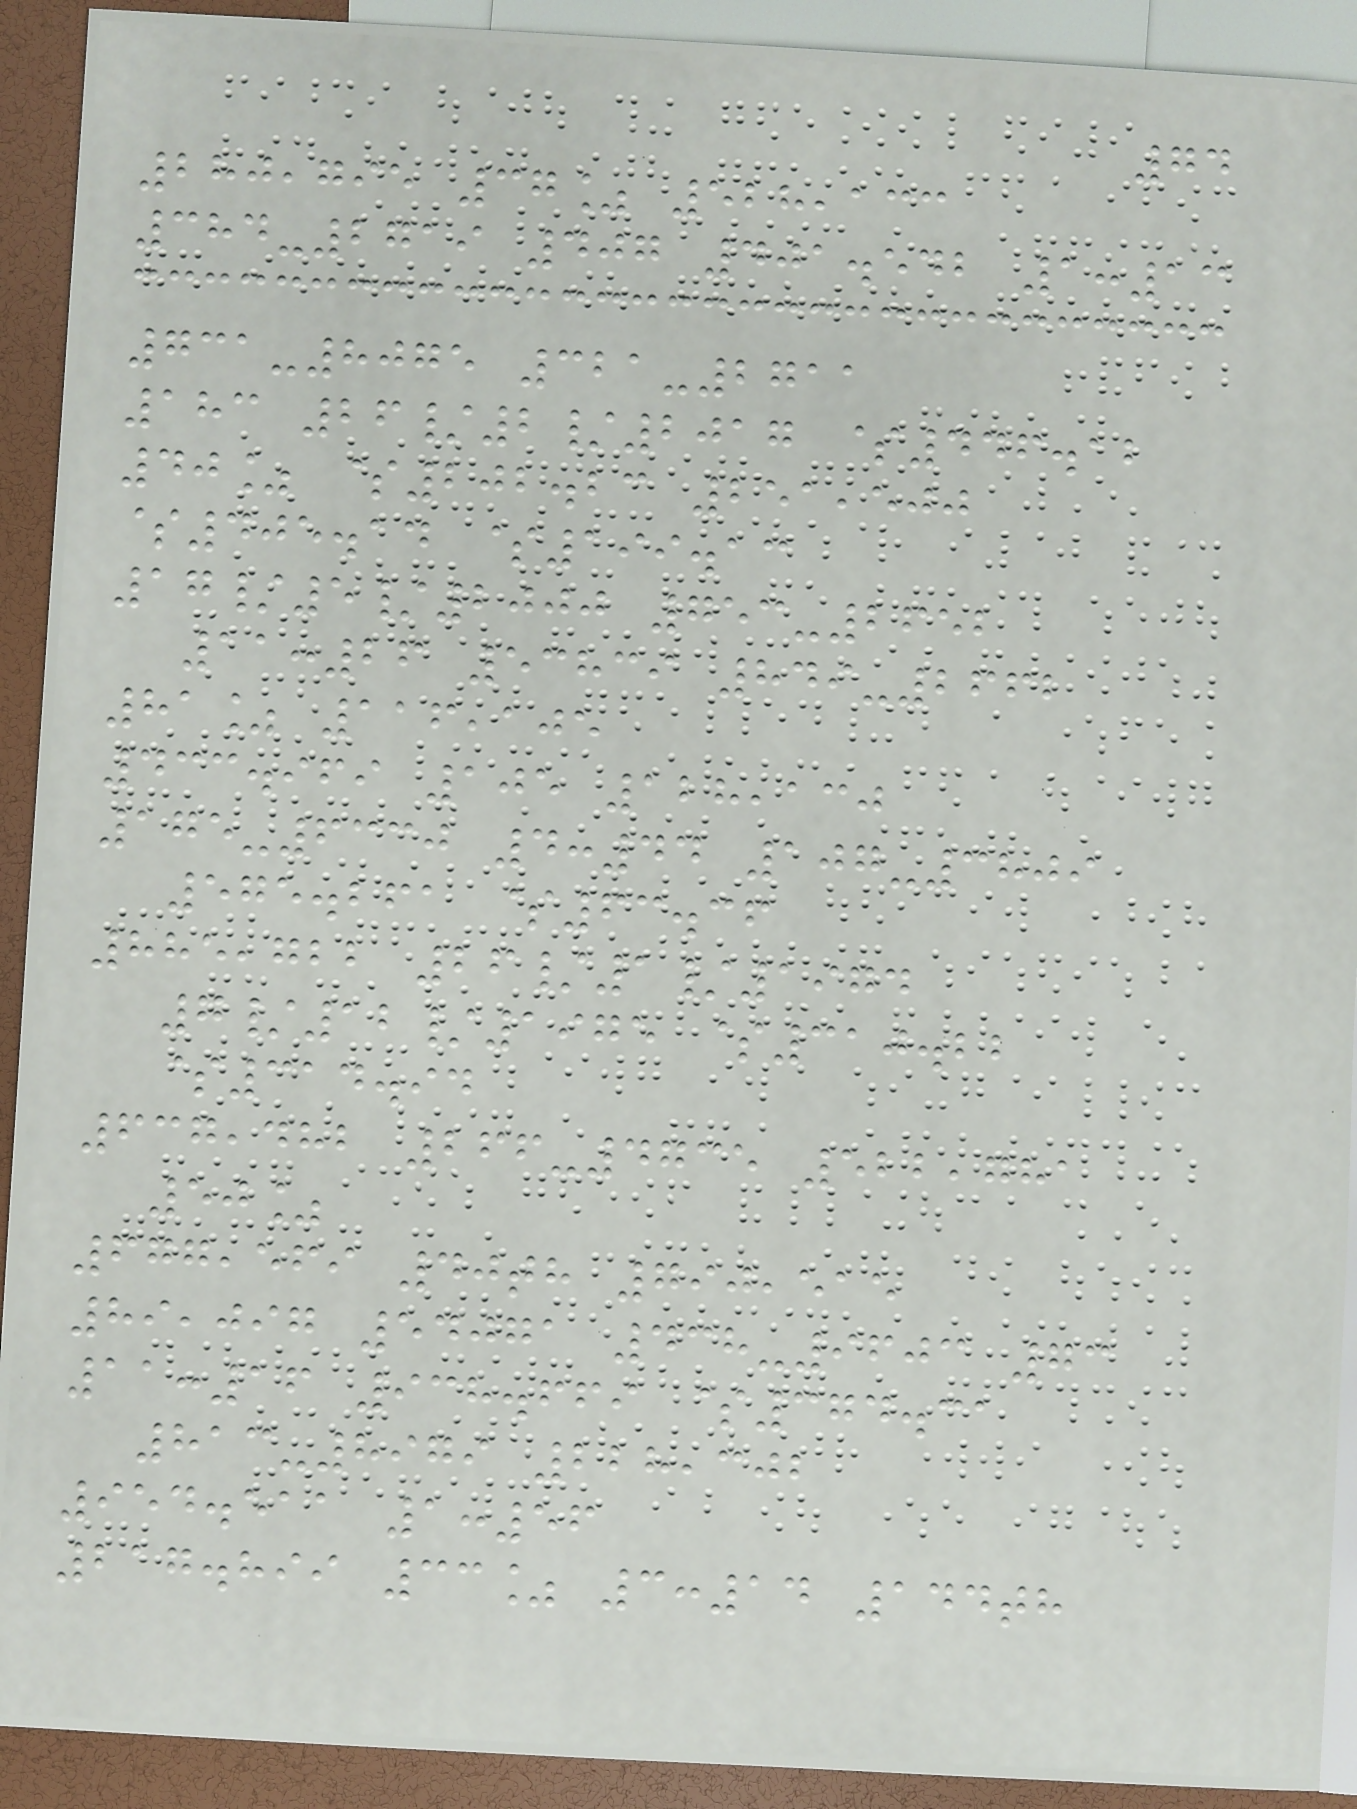74
280,795 37% 528,133
384-2719 407 401.542 1:13
731-8075 321-2711
183 26/2/2017 $446.12
40% $202.23 251,500
$405.14 $199.13
17/5/2000 753-2652
11:26 53839 849-2662
81% 116,105
433.969 105 128,130
175-6330 4:44 107-3809
575.261 $63.36
885,722 26/1/1974
7/12/1975 $310.22
$314.94
637,482 266-4735 522,781
50%
677,569 40th 790,515
89,097 54071 438-9603 73
11:16 938.669 $374.31
813-8979 228,302
954.511 1:56
217.899 33% 3:14 144th
